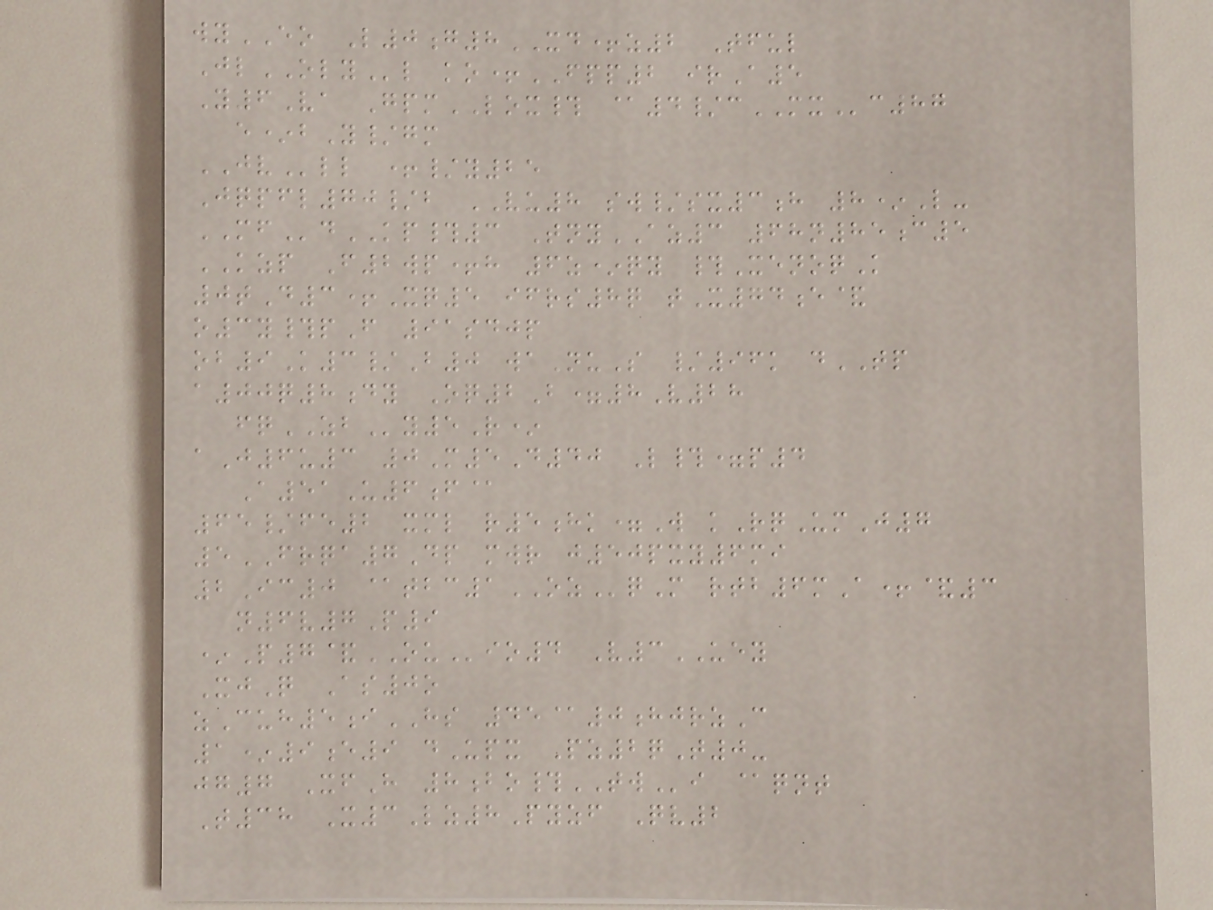wyEO L0g8XD+z2 Tful
JlOLYl ko+FPP2 irA5
Y6Va GpmLOX# @4/cMXc87
e*bY/gm
JVll +/y25
Jqpfl70/b VU8 sw/sx3h 8*L-
MFdKP#3 TnyAZ3 68n85c5
KZP F2wp+h 6z*qy #XenoqK
0tD3+Xq5 ifrs8q tX74e&
o3y#pF 91sdjp
ob9K3/B0 waNuS /96k dTP
a00q8dy Oq2B=8V28
fqZBy5R*
aJ6u3 0M5D40 L#=p4
A51U6f@
65/fe2 xml r5hk=W kRqUmJ7
5FRQA7Dp mwr j50pxy6mi
2Ic0 @tbc1OZqM rtb6mA+&3
n6v7P9
*P7&OUio4 V3UEY
XjQ As0o
zCuh5iHS 45@0hjrzC
1*9e9 dUpx Pz2qT0-
jg7 XfH 8bo#TWi @qnt
T38 X3Lz8Pyzf Qv2
